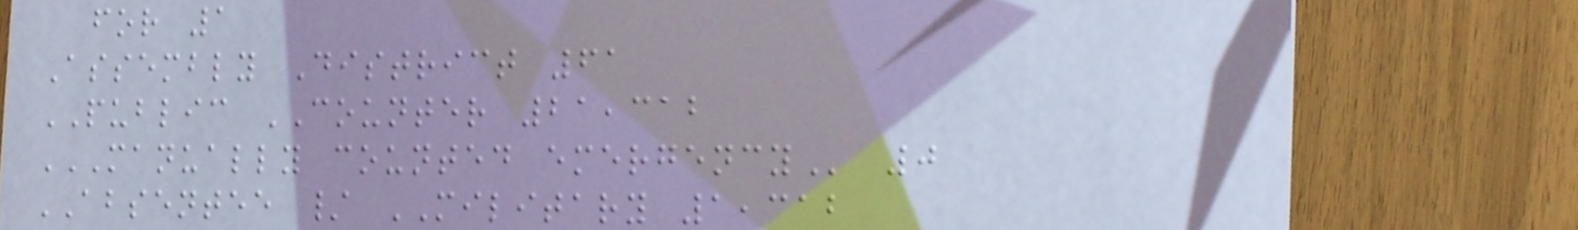for 1
Assembly District 61
PUBLIC COUNTER 21,312
MANUALLY COUNTED EMERGENCY 0
ABSENTEE / MILITARY 1,312
